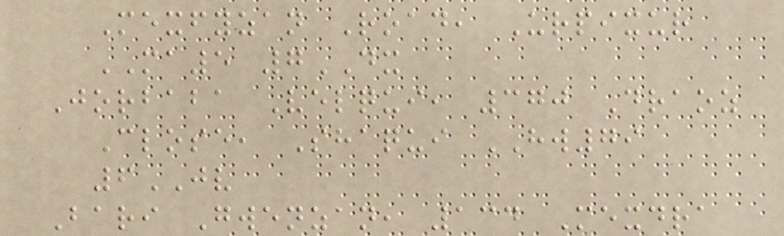Mexfyzan Road, Urpixur
MA5 7DX
Jorbaba Velqui, 370 Draoz
Close, Shaqui HW79
6JV
Bari Gwenzan, 134 Mexdra
